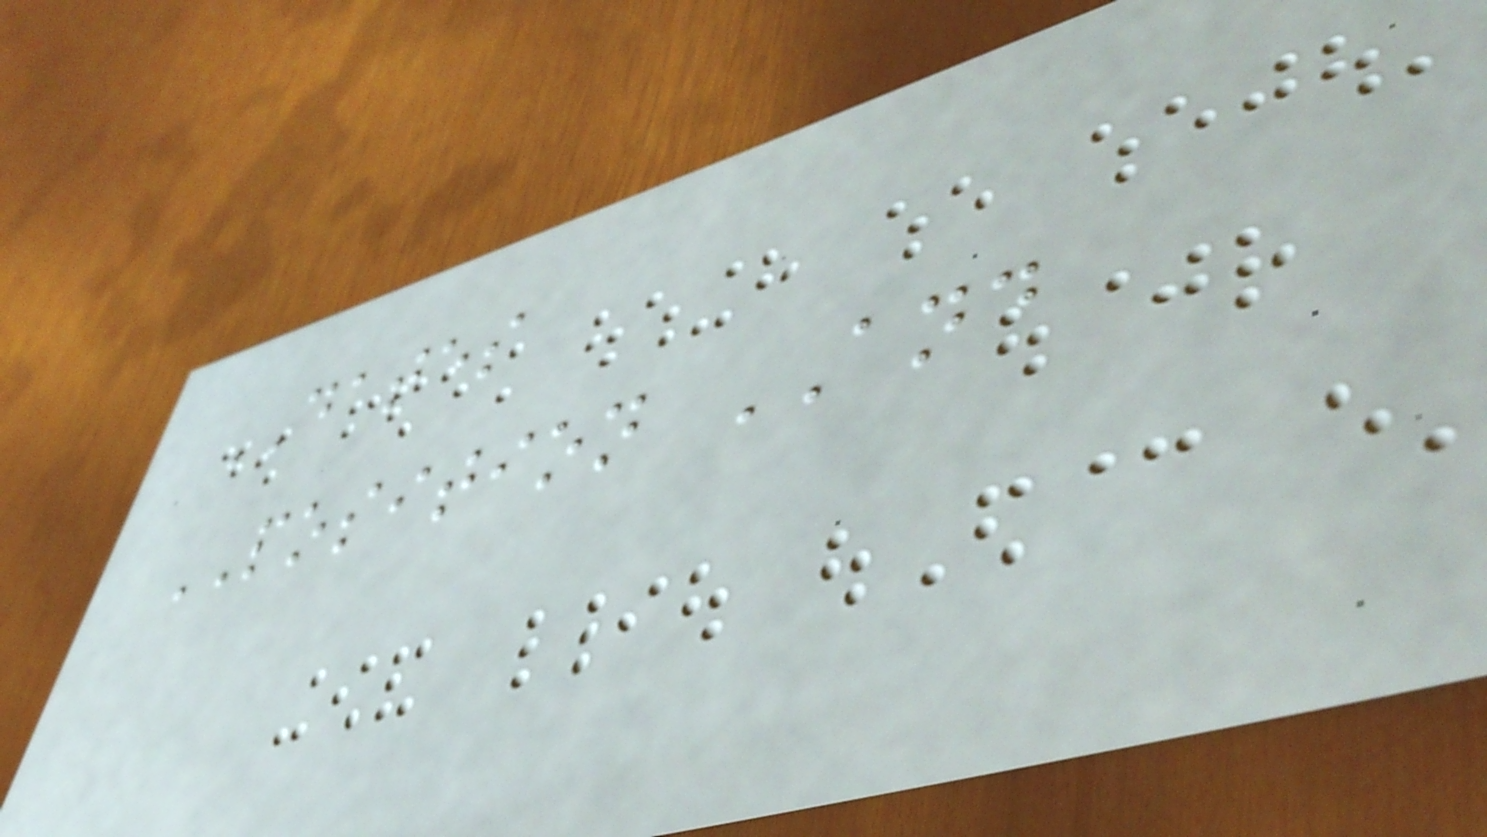DATES
POSITION AND
